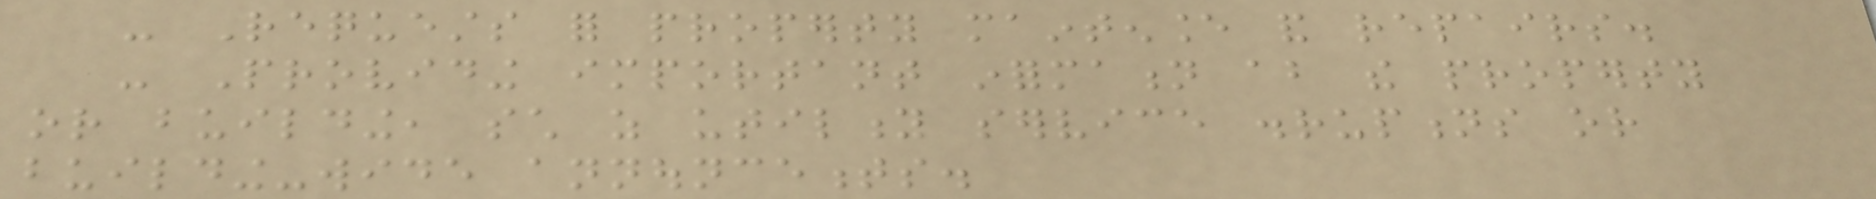- Requests for property maintenance and repairs.
- Providing important information about the property
or building, such as utility service disruptions or
building-wide announcements.
